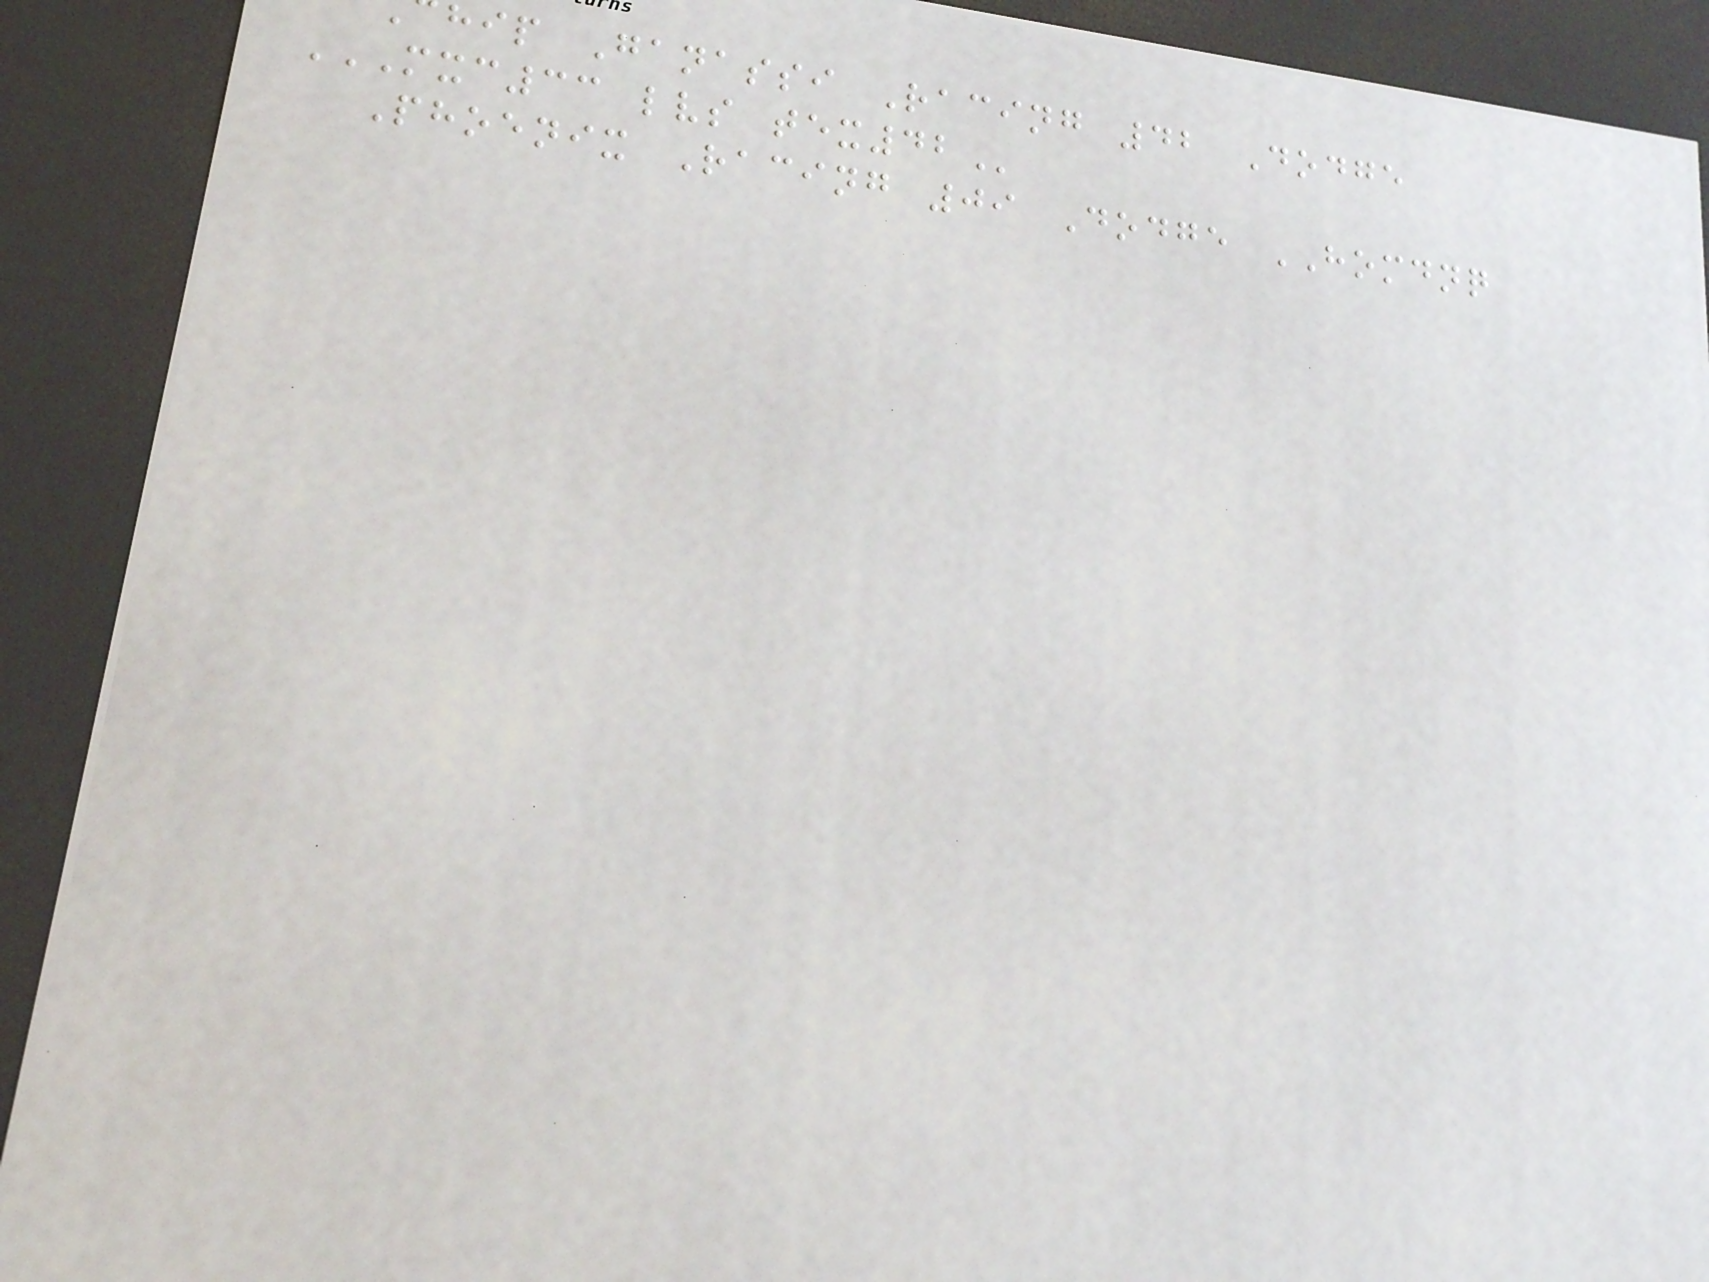hip Ganassi Racing 42 Dodge
MXC33 LVS TEX42
Phoenix Racing 09 Dodge HOMDNQ
